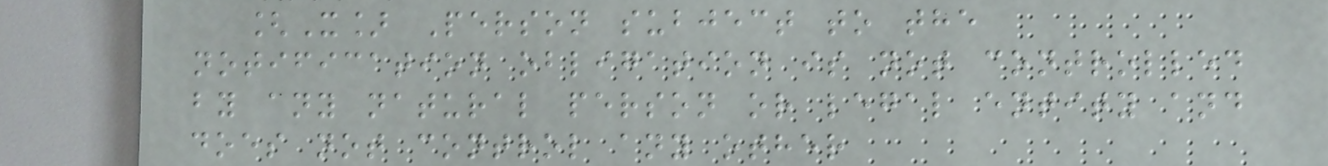[X] Person subject to the
notification obligation is not controlled
by any natural person or legal entity and
does not control any other
